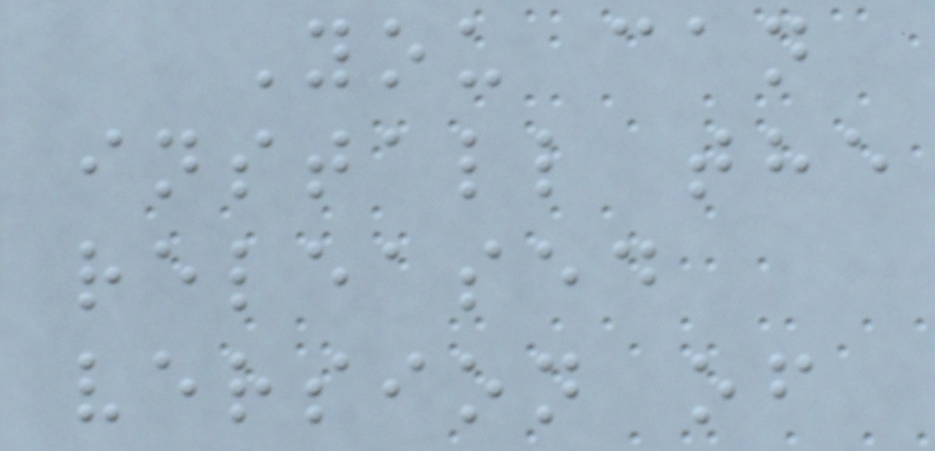You can
install the
released
version of
